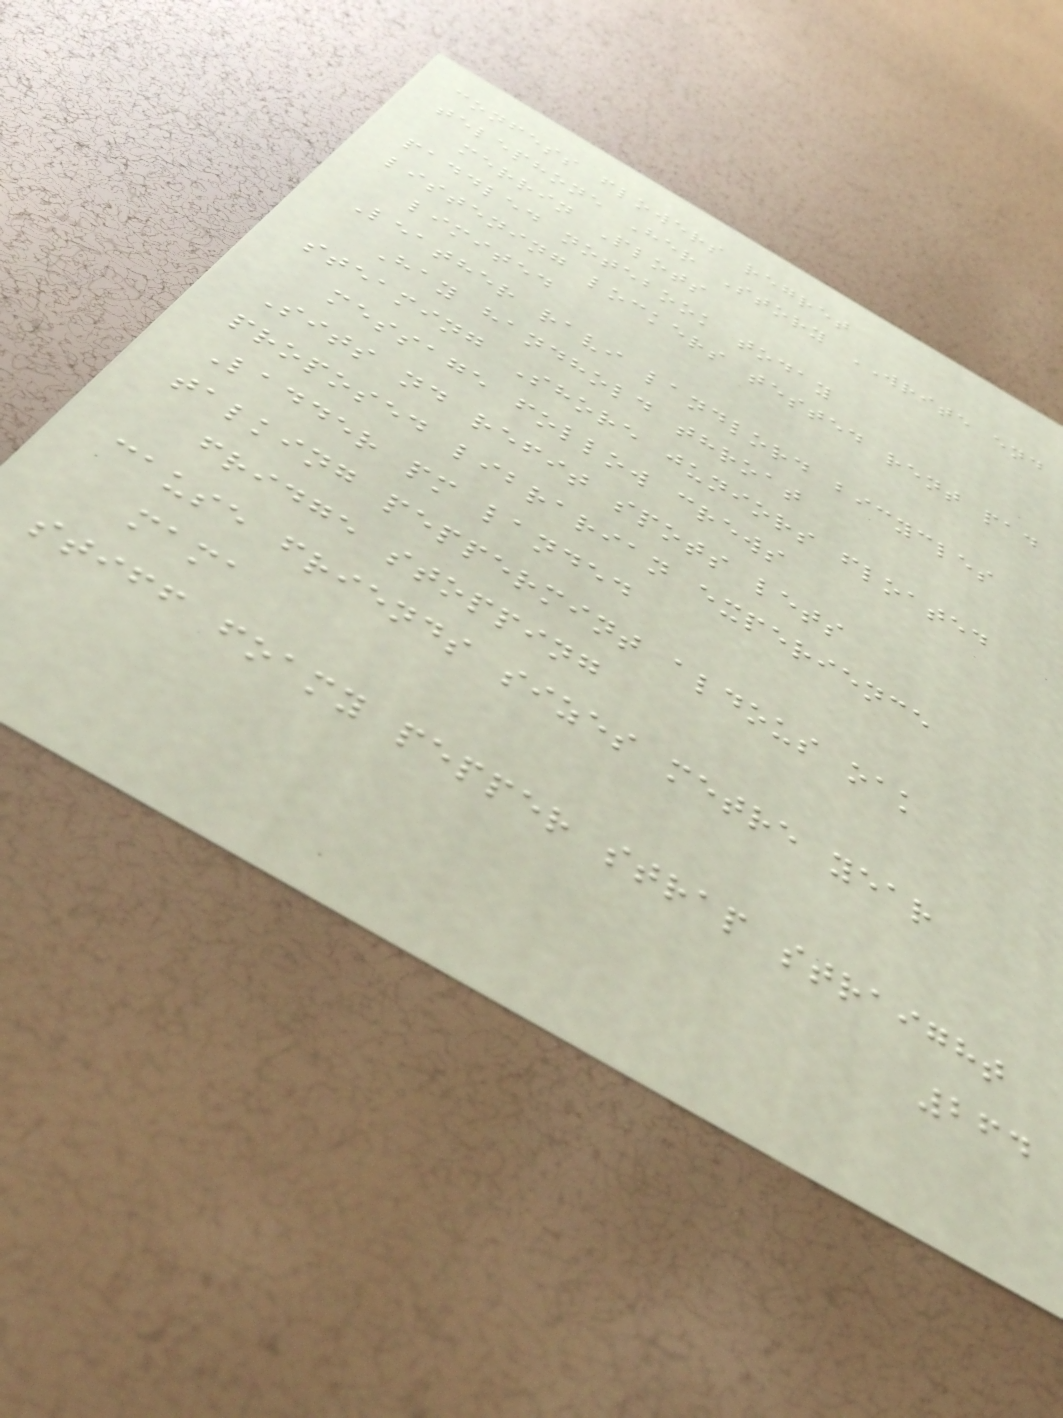confess flowers regret
telephone Her Story WRITE end
merrin Plots
paddled notebook today
listening lockers tested rent pad
limited
Leather ravi landlord bicycles
Hay handhold throat
steaming Shore juniors floated
message follow crews
Sits nd refit spots lets
proposed librarian experience
Ladder pm landed
talking peppermint aldous oak
fridge stopping
cause friends sizes metre year
mama
stiff foamy pepper strap straight
264
